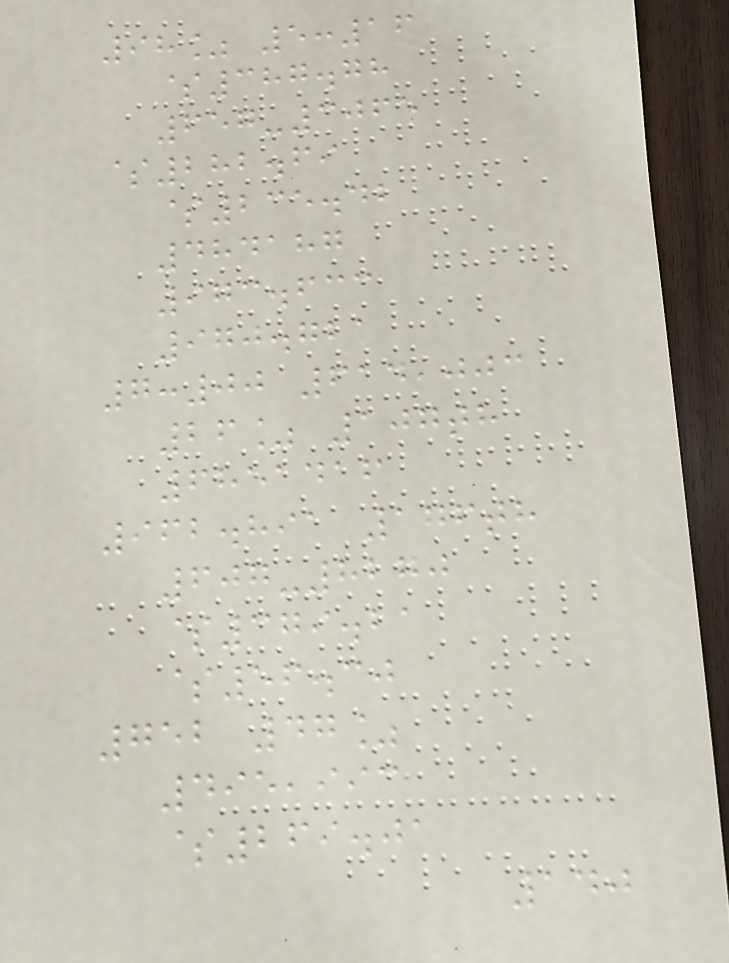98% 5:16
$387.78
657-3065
$282.69
$235.42
484187
973.633
970.721
7:00 614,003
26% 107th
6851416
962.891 176th
607-8270
$379.21
$56.30
752 47%
495,993
$269.01
140
